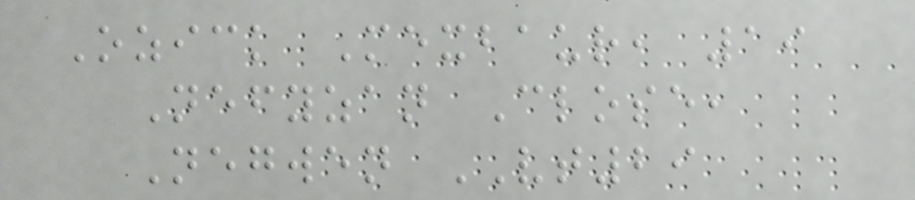Ozick Mexbaur, 19
Nefyzan Close,
Negwen VT29
